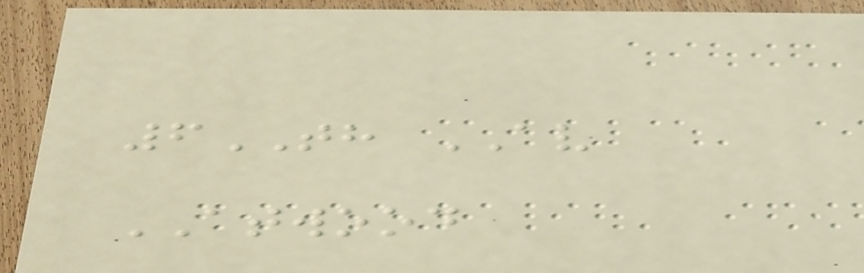6TH AV
ATWOOD
